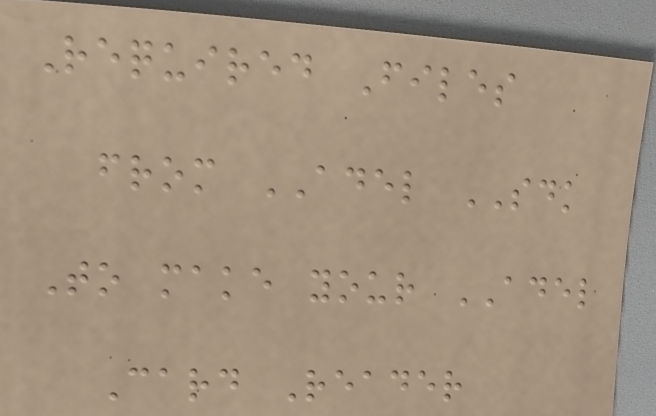Required Files
from ADEL SDK
To make your ADEL
Card Reader
